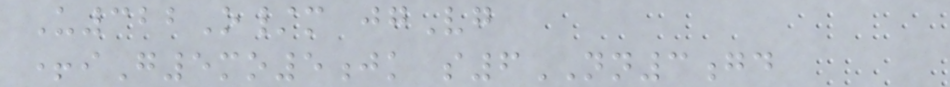U322O/m jgVg
+iG5mo5jk s6NN3gd
